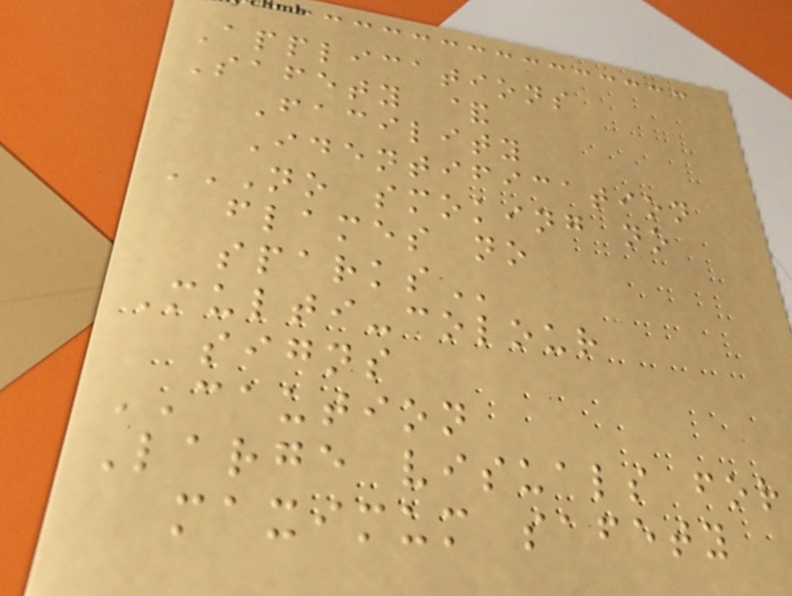Applications
Safety &
Facility
Identification
NO SMOKING NO
FLAMES NO
SPARKS
Multi-colour
signs
CAUTION
Large visuals for
maximum safety
